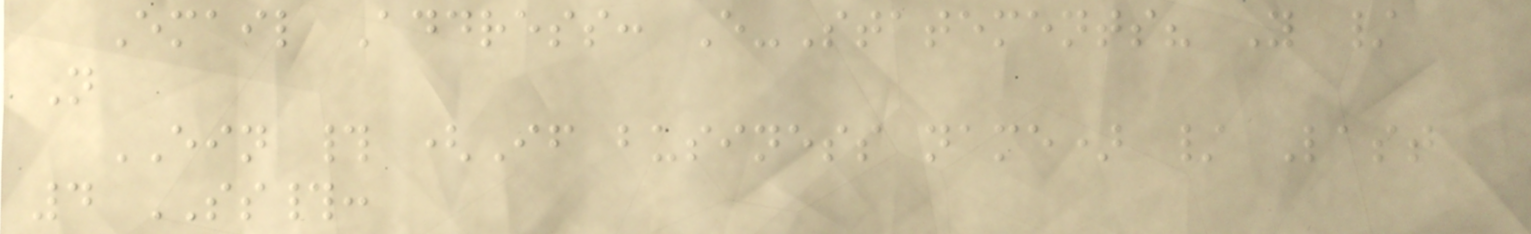Email Address: E-Statements? Y /
N
EIN # (If business name) / Last
4 SS#:
